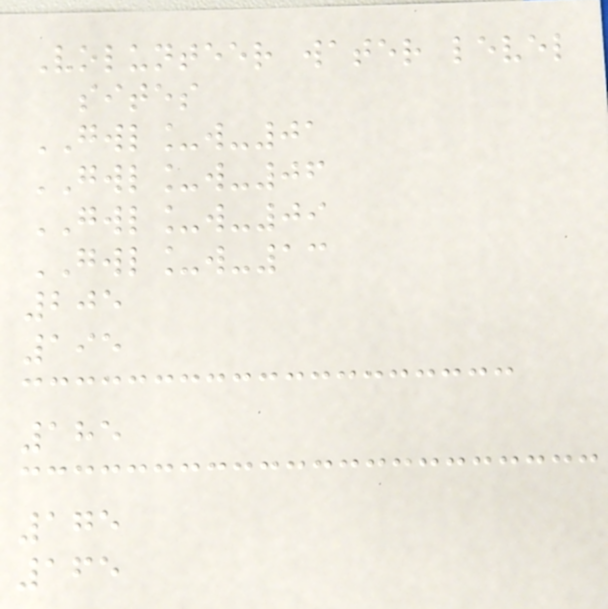Volunteer water level
sites
GWL_w-01
GWL_w-06
GWL_w-09
GWL_w-13
205
195
185
175
165
